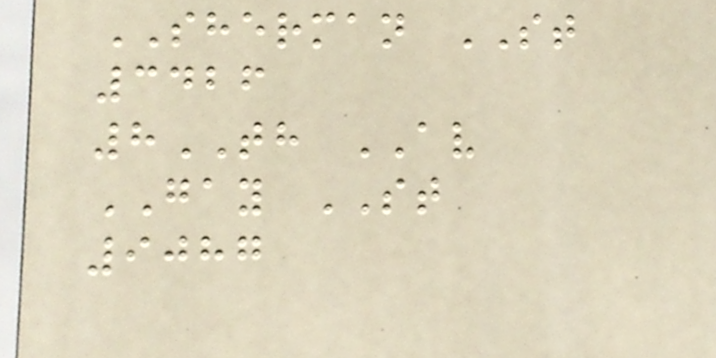SHERMAN ST
3426
8TH AV
GAY ST
9087
